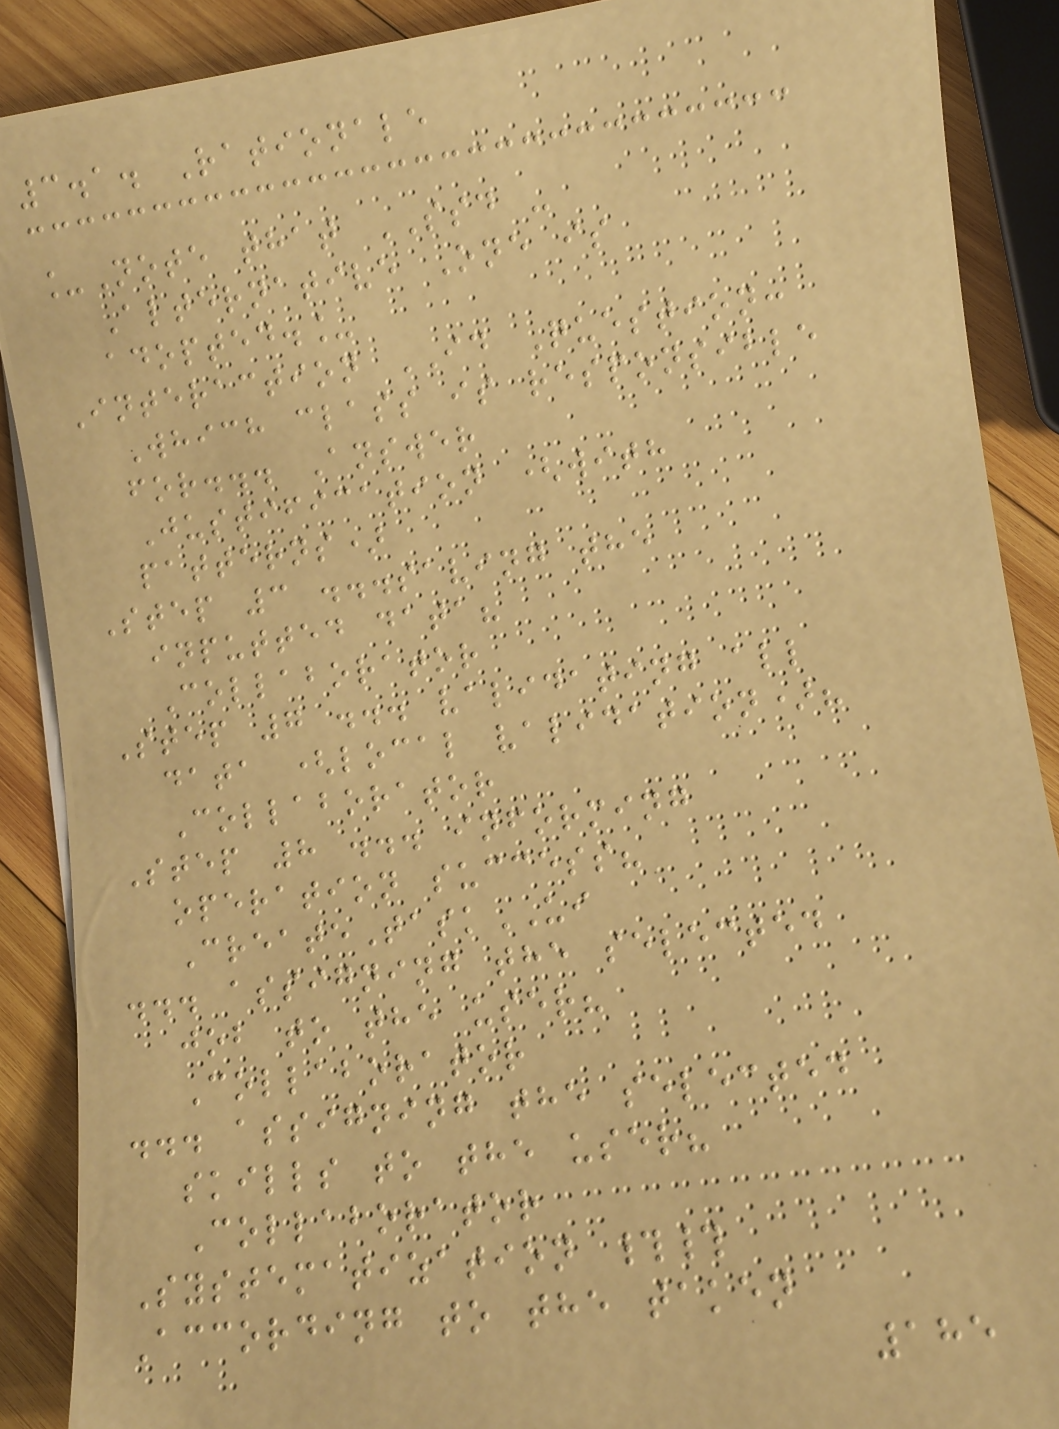3.1. Rationale
_Note that SSD -
Alternative One is
adopted._
Interaction ID Question:
Which class is responsible
for... Answer
Justification (with
patterns)
Step 3 ...saving the
inputted data?
Collaborator
Step 7 ... validating all
data (local validation)?
Collaborator
Step 8 ... informing
operation success?
CreateTaskUI
... assigning the selected
job to the user?
Collaborator
... assigning the selected
skills to the user?
Collaborator
Systematization ##
According to the taken
185
